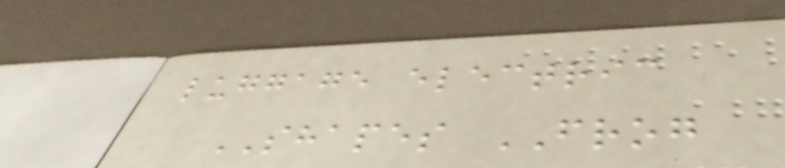luggage electric
SHAPES FROG
